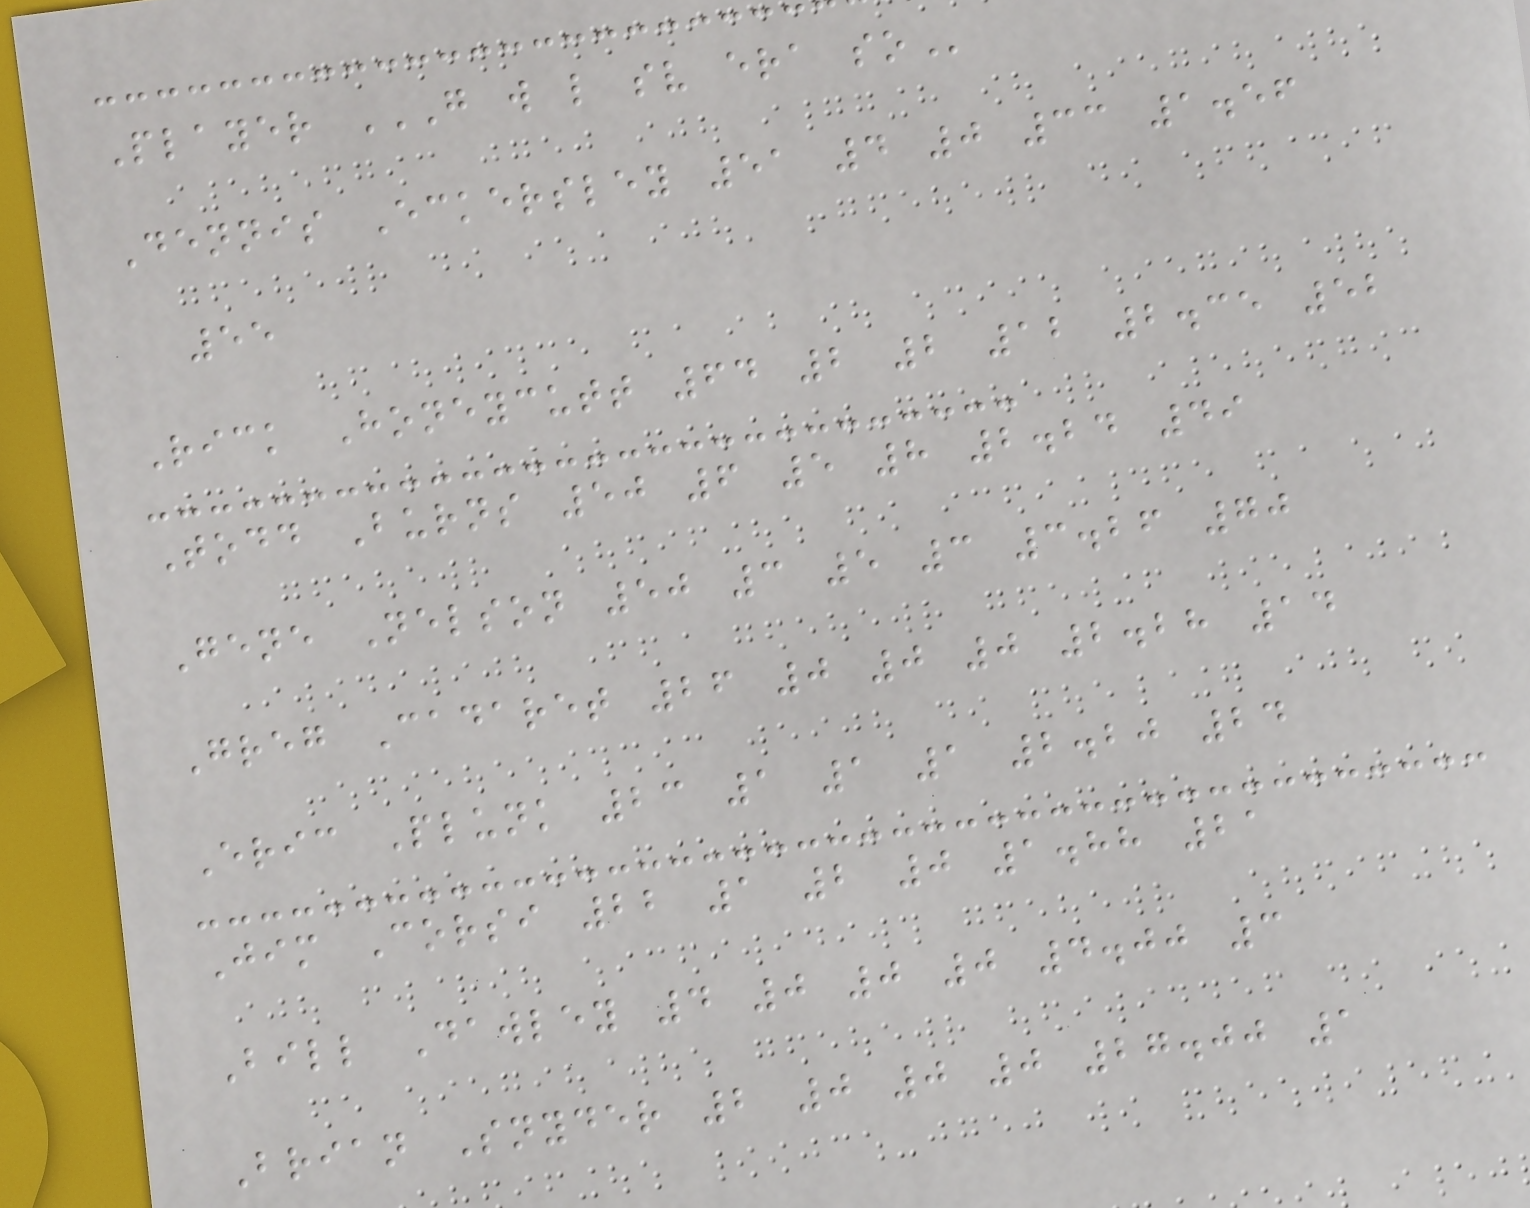Player G W L SV ERA SO
Dennis Eckersley 51 4 0 33 1.56
55
Rick Honeycutt 64 2 2 12 2.35 52
Todd Burns 50 6 5 8 2.24 49
Gene Nelson 50 3 5 3 3.26 70
Greg Cadaret 26 0 0 0 2.28 14
Eric Plunk 23 1 1 1 2.20 24
Jim Corsi 22 1 2 0 1.88 21
Bill Dawley 4 0 0 0 4.00 3
Brian Snyder 2 0 0 0 27.00 1
